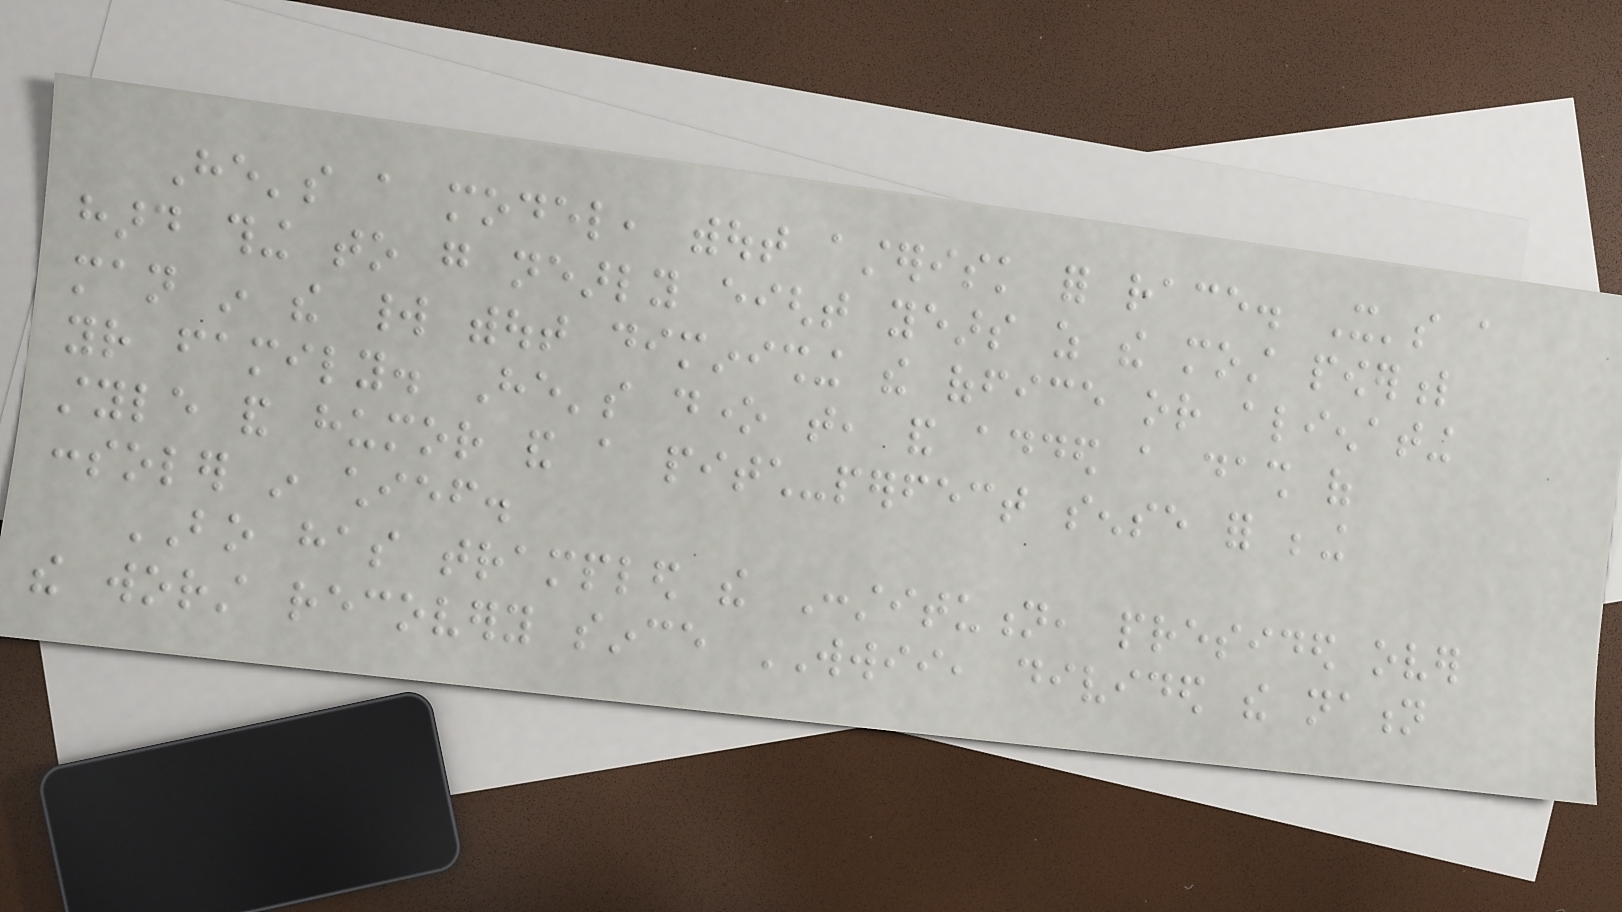He's a model, without asterisk for race. It's a
hard thing to go nearly eight years as the most powerful
man in the world without diminishing the office or alienating
your family. He's done that, and added a dash of
style and humor and a pitch-perfect sense for being
consoler in chief.
BO has trampled the Constitution, presided over
the worst recovery since WWII, divided the nation
